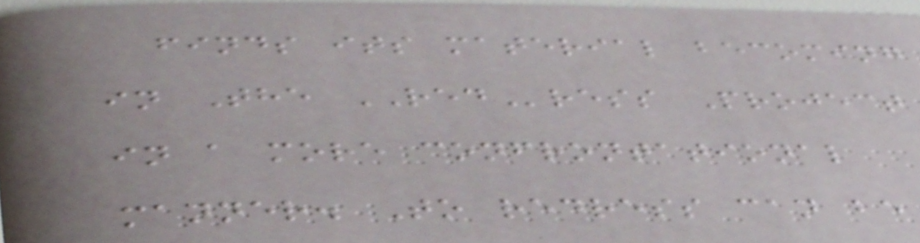finds its material becoming
in The REDress Project
in a more confrontational
manner. To redress can be
